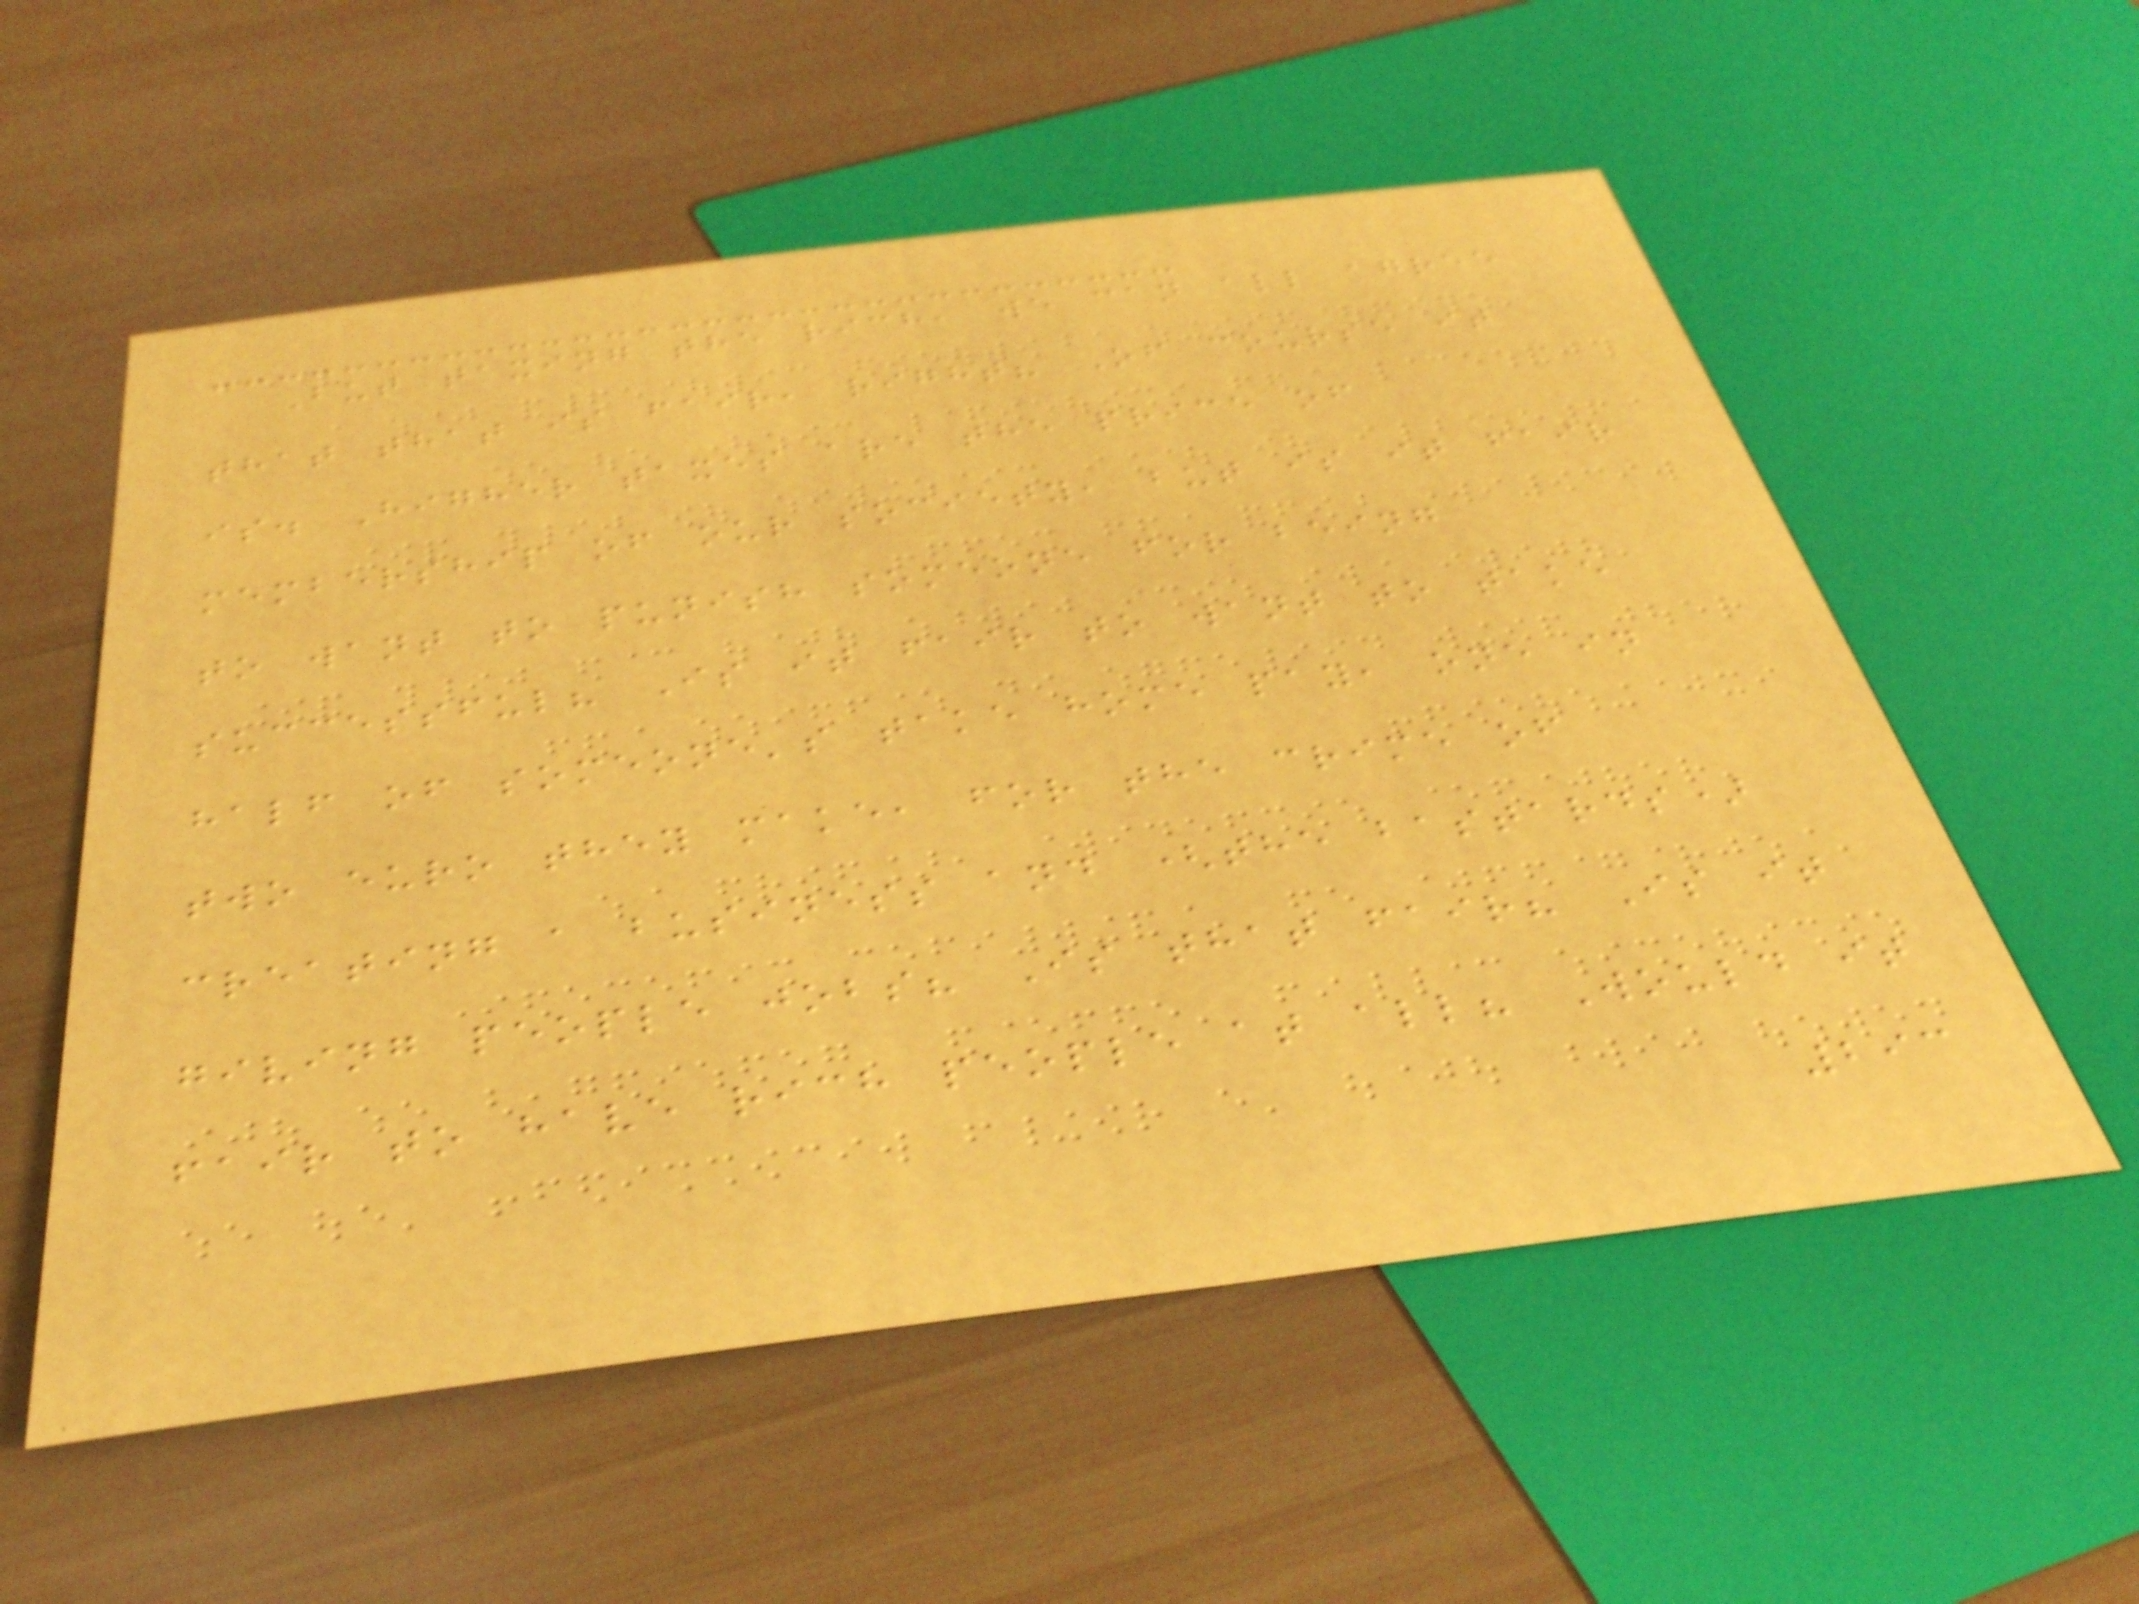But taxing the rich, we can all agree
that that is fair, right? Of course it
is. Higher taxes are the price of
membership of our society, but is it fair
to want to punish someone for being
successful? Is it fair to want to take
half of someone's take home pay, one in
two euro they make, for the crime of
creating a business and (the bastards)
giving people jobs? Is that fair? Is it
fair to have rich people at all? Would it
293
